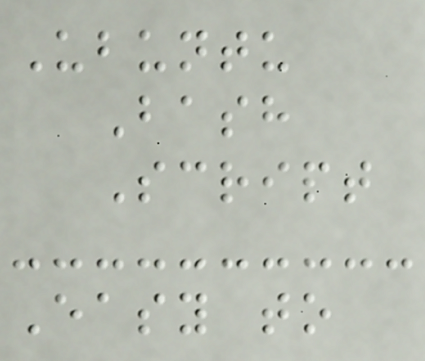Ubuntu
Bash
Script
Easy to
